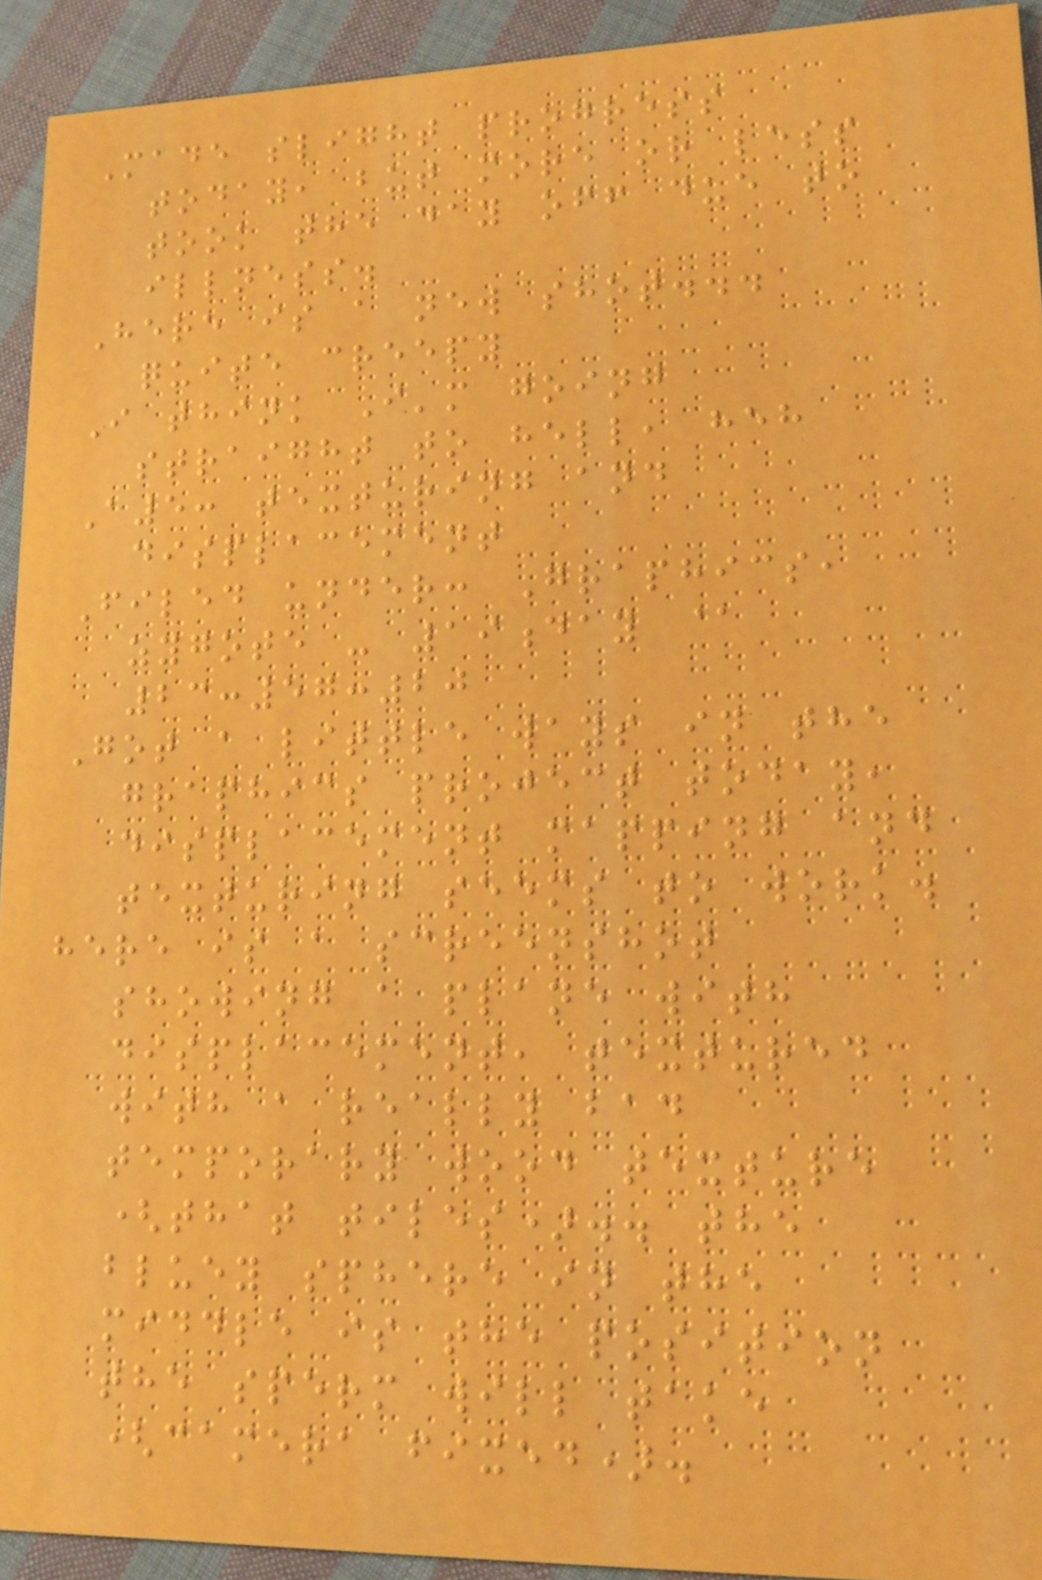Made slight progress
today, but more or less
took the day off due to
illness.
Here is a new shot...
quite creepy
I think I'm going
straight to hell, heh
A5: texturing and
displacement
Filed under: Graphics,
zygote - 19day @
23:57:20
Got a little ways in the
graphics project today,
displacement mapping and
texturing seems to work.
here is a screenshot
showing a plane with
displacement, textured
with a really bad
temporary wood texture
(that tiles).. the
bluey sphere in the
middle is the position
the sperm will take
(camera fixed).
